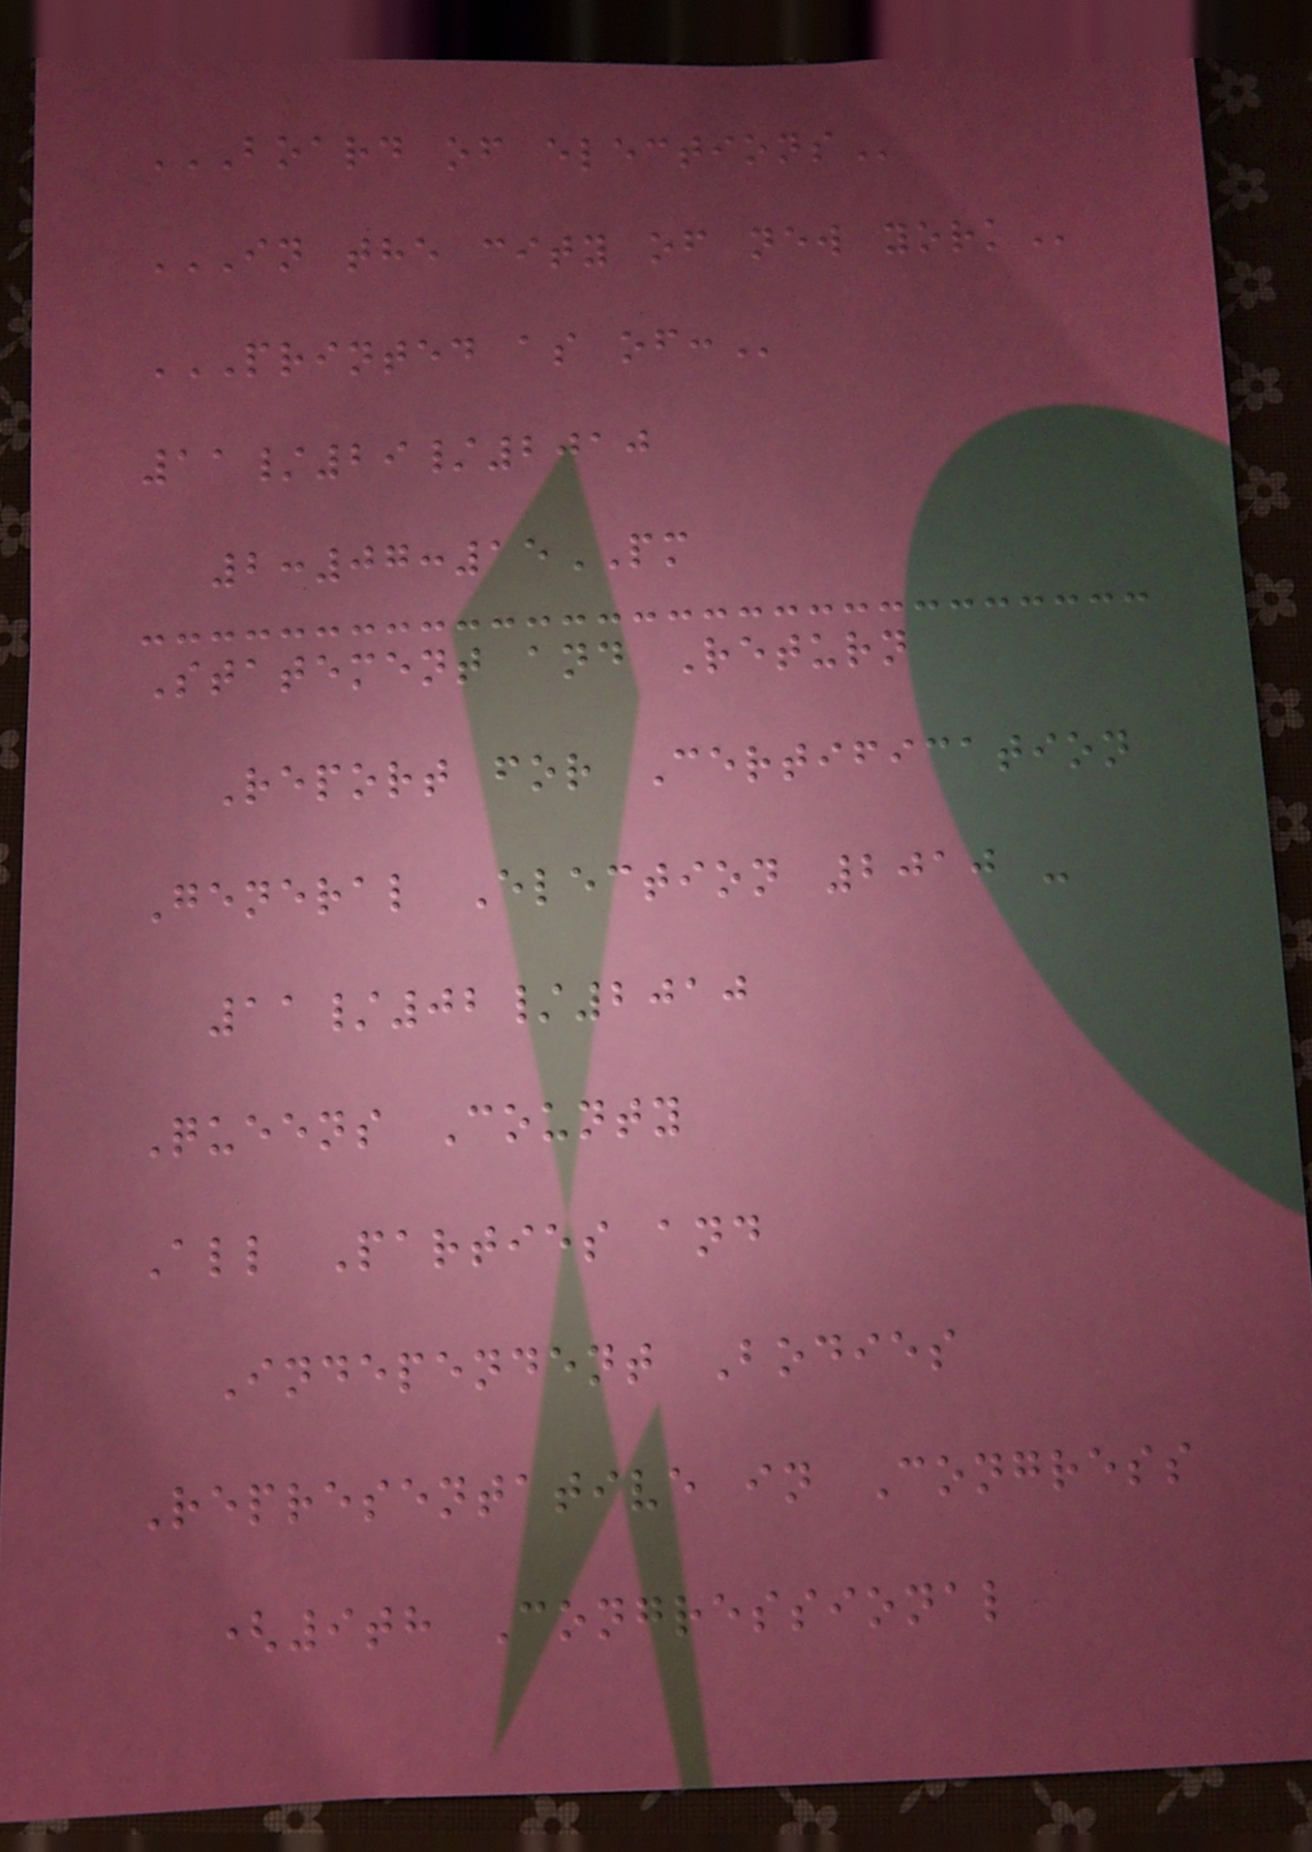BOARD OF ELECTIONS
IN THE CITY OF NEW YORK
PRINTED AS OF:
11/29/2010
2:07:15PM
Statement and Return
Report for Certification
General Election 2010 -
11/02/2010
Queens County
All Parties and
Independent Bodies
Representative in Congress
(9th Congressional
